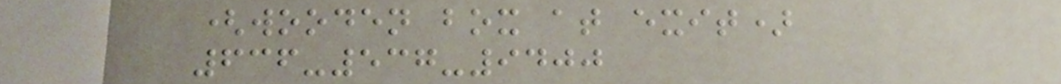(wooden box at exit)
636-537-9400
